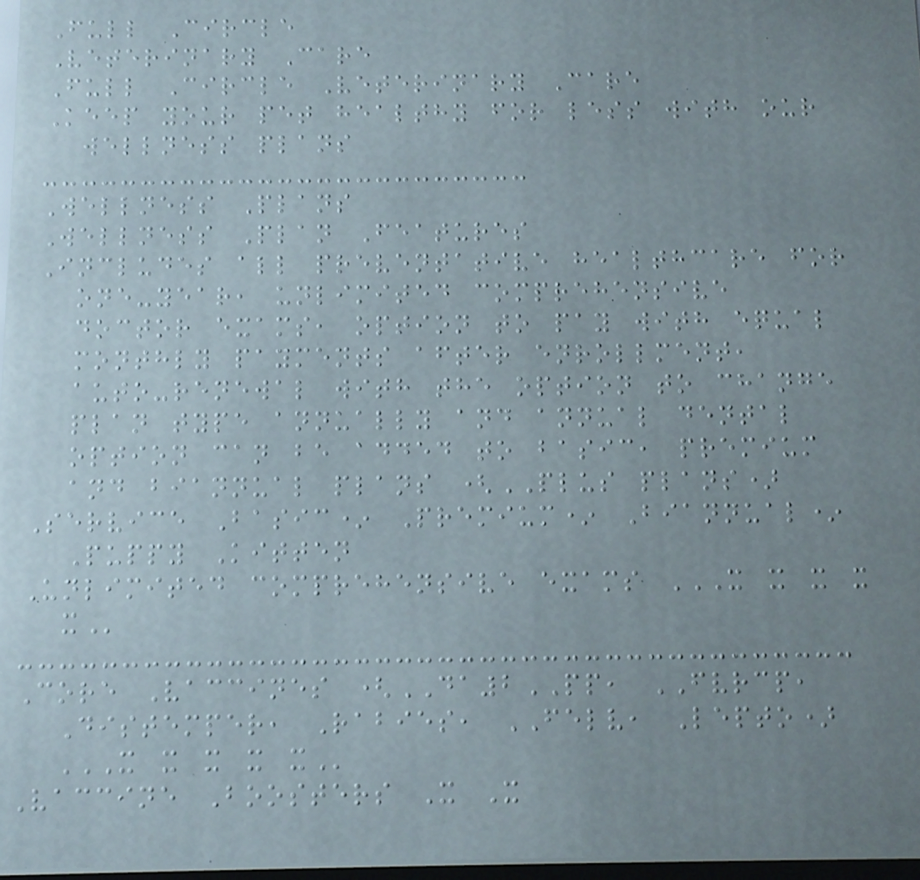Full Circle
Veterinary Care
Full Circle Veterinary Care
Keep your pet healthy for less with our
wellness plans
Wellness Plans
Wellness Plan Features
Includes all preventative healthcare for
one-year, unlimited comprehensive
doctor exams, option to pay with equal
monthly payments after enrollment,
auto-renewal with the option to change
plan type annually and annual dental
option can be added to basic, premium
and biannual plans (PLUS plans)
Service Basic* Premium* Biannual*
Puppy Kitten
Unlimited comprehensive exams X X X X
X
Core Vaccines (DA2PP, FVRCP,
Distemper, Rabies, FELV, Lepto)
X X X X X
Vaccine Boosters X X
